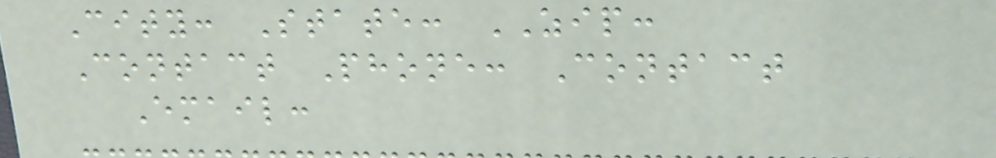City: State: ZIP:
Contact Phone: Contact
Email:
